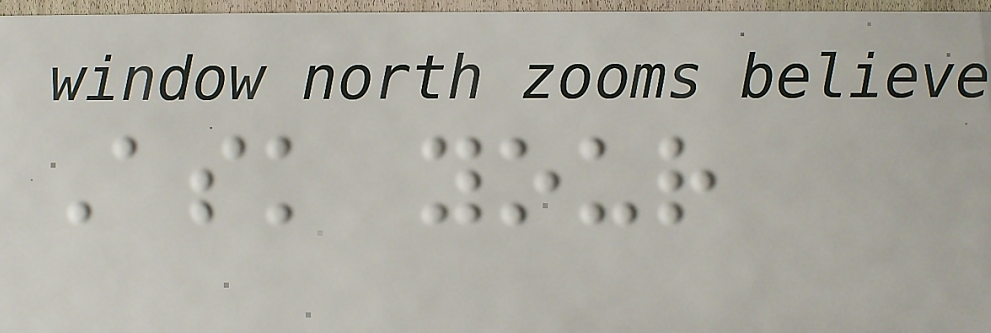Ask your
